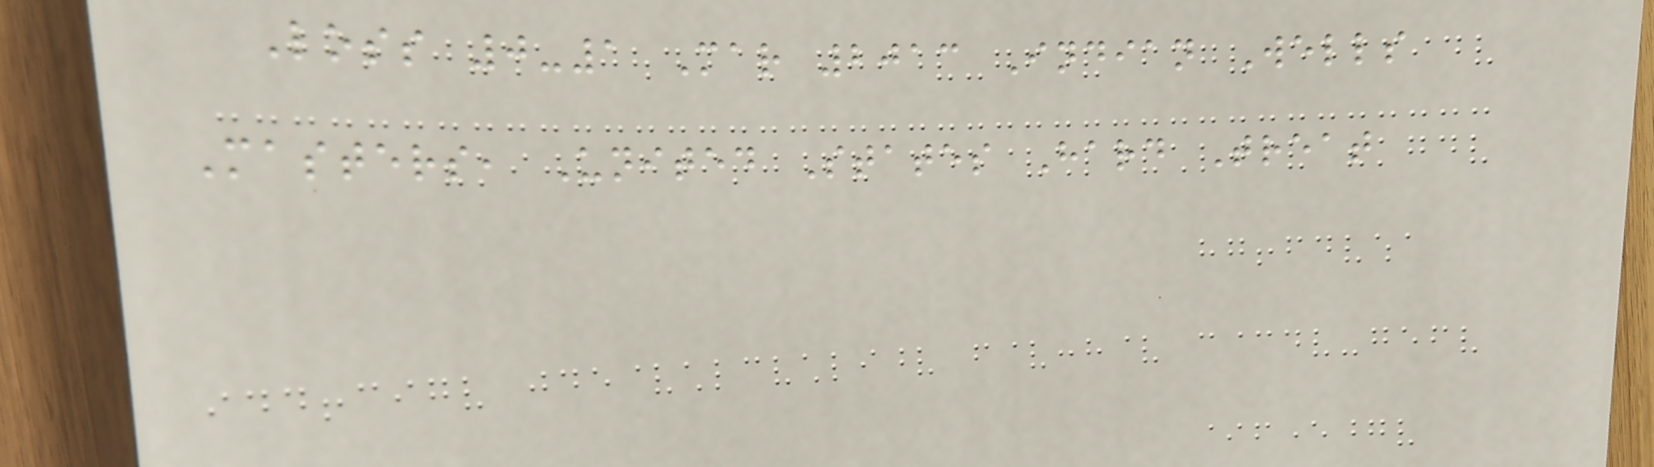Loss 0-1 Mar 2013 Indian Wells
Masters, United States Hard Treat
